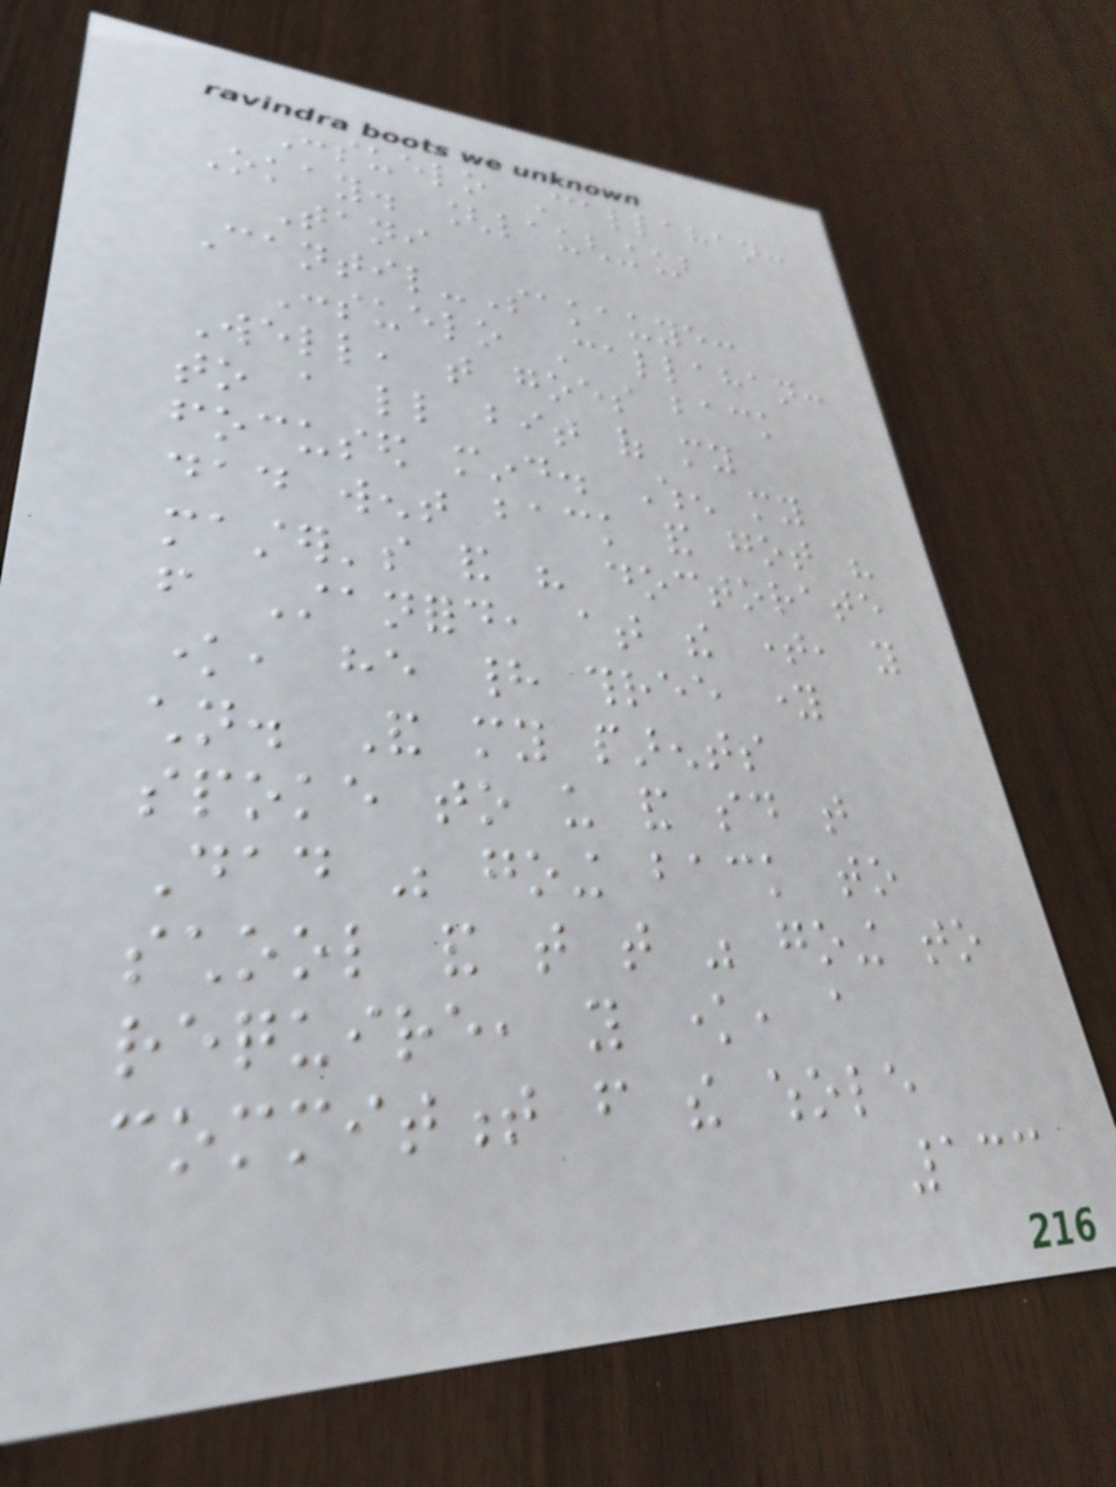Consuelo Callahan:
Okay. [laughing]
Tani
Cantil-Sakauye:
Consuelo Callahan:
Well, that goes back
to a little bit of my
focused mind. When my
dad went back and got his
master's and his doctorate
from Stanford, at the time, you
know, he had three young
children. And my parents
spoke to us and said that
Dad was going back to
school and that that was going to
require, you know, a
commitment from the whole
133
